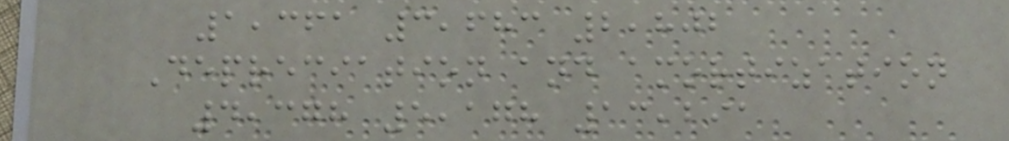1,361 3,683 2,802
Depreciation and amortization
4,378 5,178 13,291
